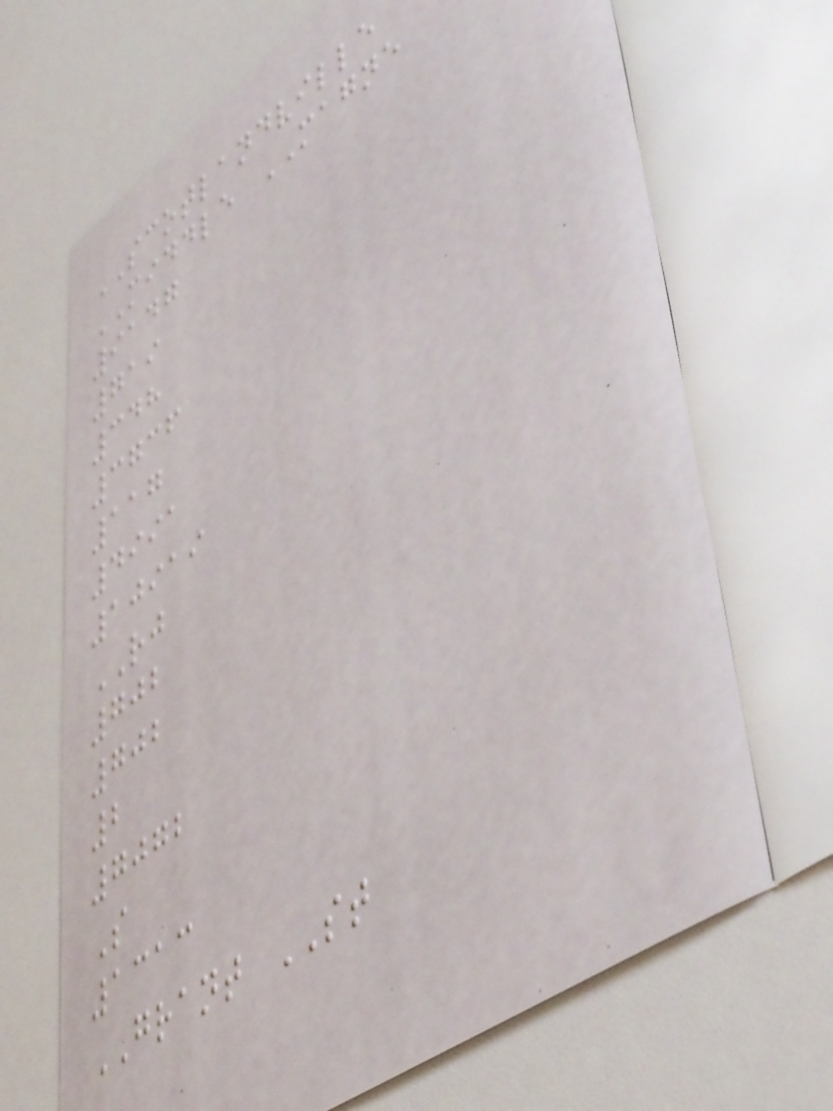SCOTLANDVILLE
MIDDLE MAGNE
9147
719
348
3736
117
4991
10919
RJ
702
702
2
7072
S
1313
GRANT ST
